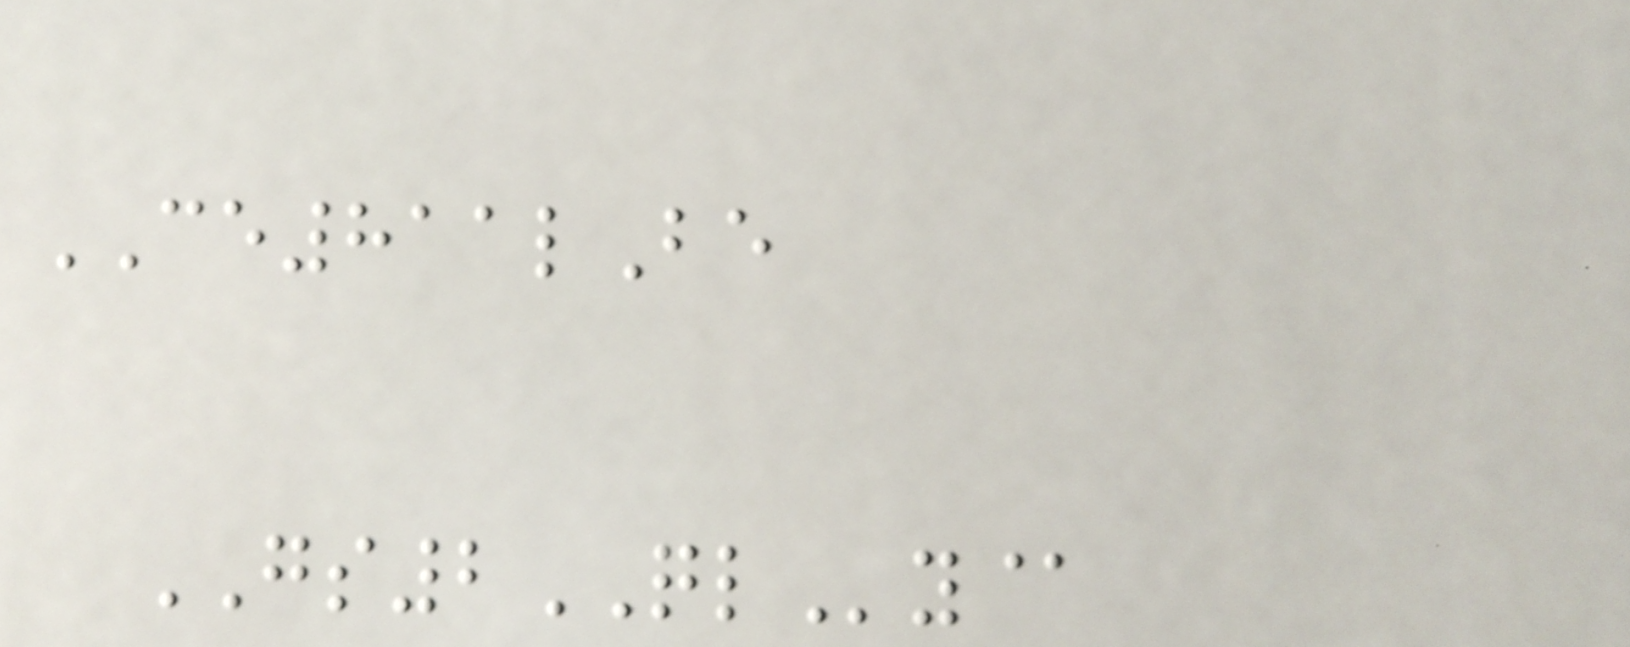CE811lBe
GS2QLy@
